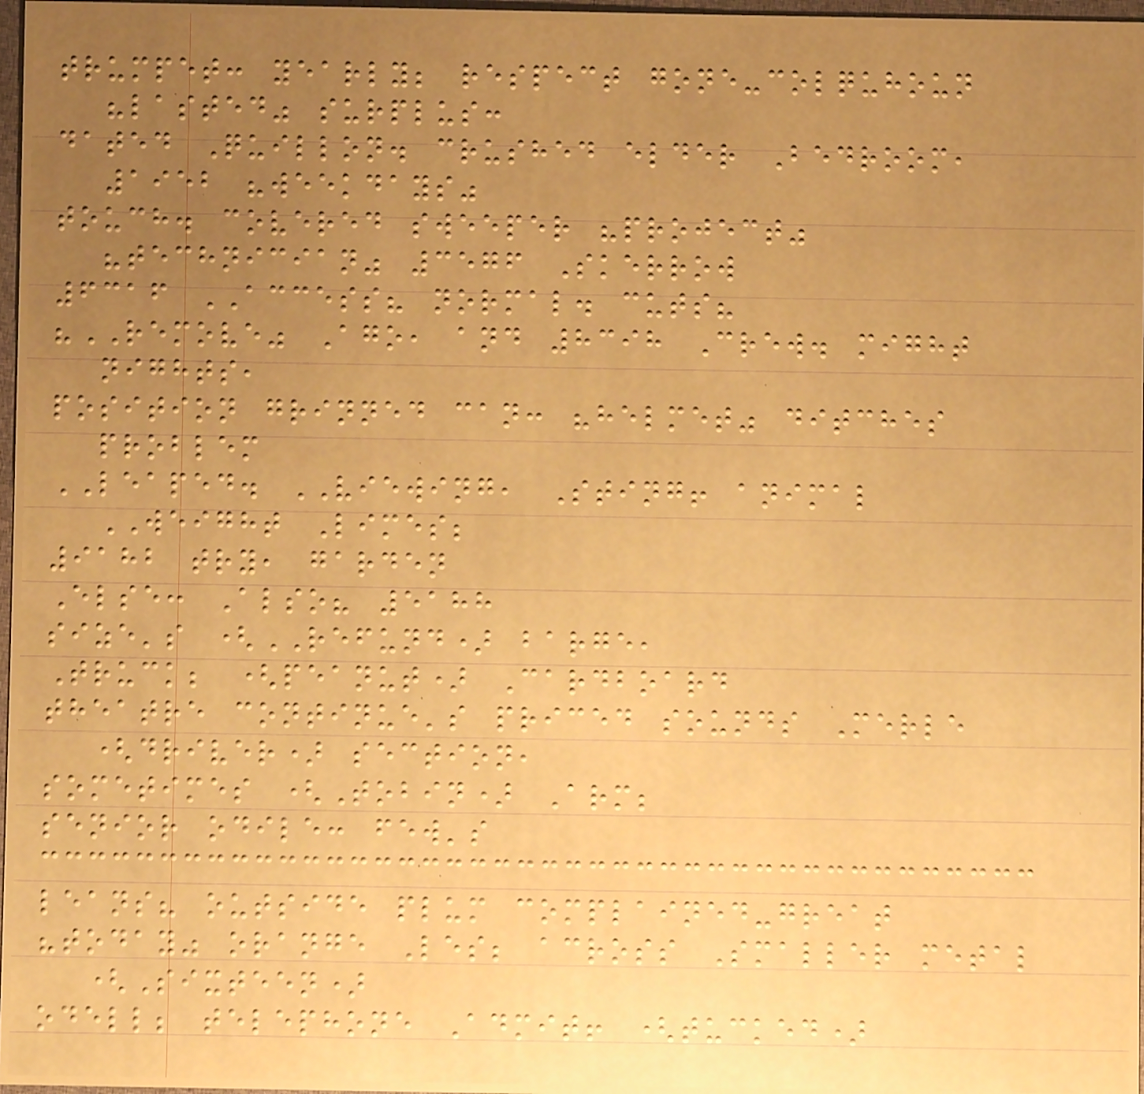trumpet: yearly; respect gone-colquhoun
"lasted" surplus:
dated Quillon. crushed elder Bedroom,
1952 "weekdays"
touch. covered sweeper "project"
"technician" 3576 Skerrow
6316 ACCESS? normal. cuts?
"REMOVE" Ago, and 8398 Crew. might
nights,
position grinned can: "helmet" ditches
problem
LEAPED. VIEWING, Sting! animal
WEIGHT Limes;
9182 try, garden
Else: Also? 5188
size's (REFUND) barge,
Truck; (peanut) Cardboard
theatre continue's priced sounds Merle
(driver) section,
sometimes (Tobin) Arm;
senior odile: few's
leans? outside plum complained-great
"today" orange Les; across Smaller metal
(Sixteen)
odell; telephone Admit! (tucked)
